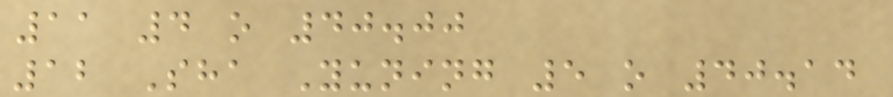11 4 o 40.00
12 Sha Yuning 5 o 40.14
